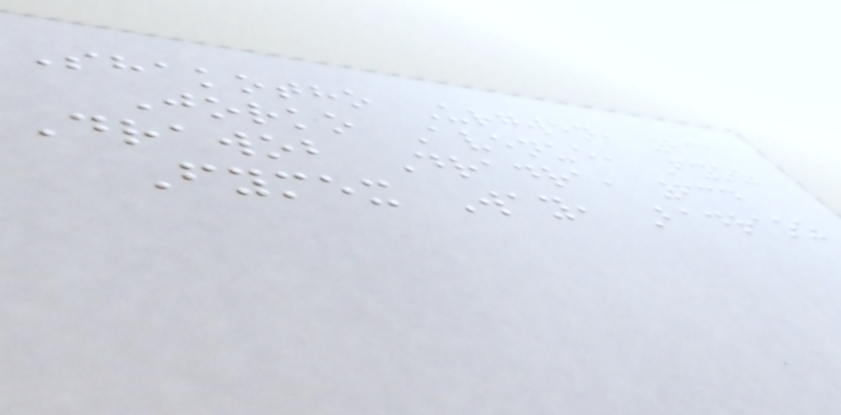Shakotho Urgwen, 231
Jorko Avenue, Fyoz
Drawob Dradra, 634
Fymex Way, Badraoz
